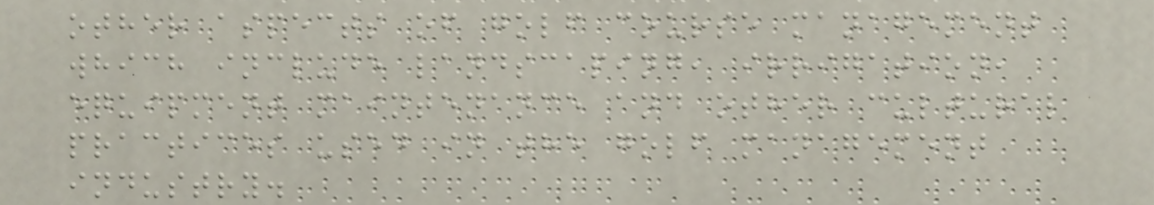other aspects of golf course management
which include landscaping, irrigation,
equipment maintenance and other cultural
practices used in the golf management
industry.
